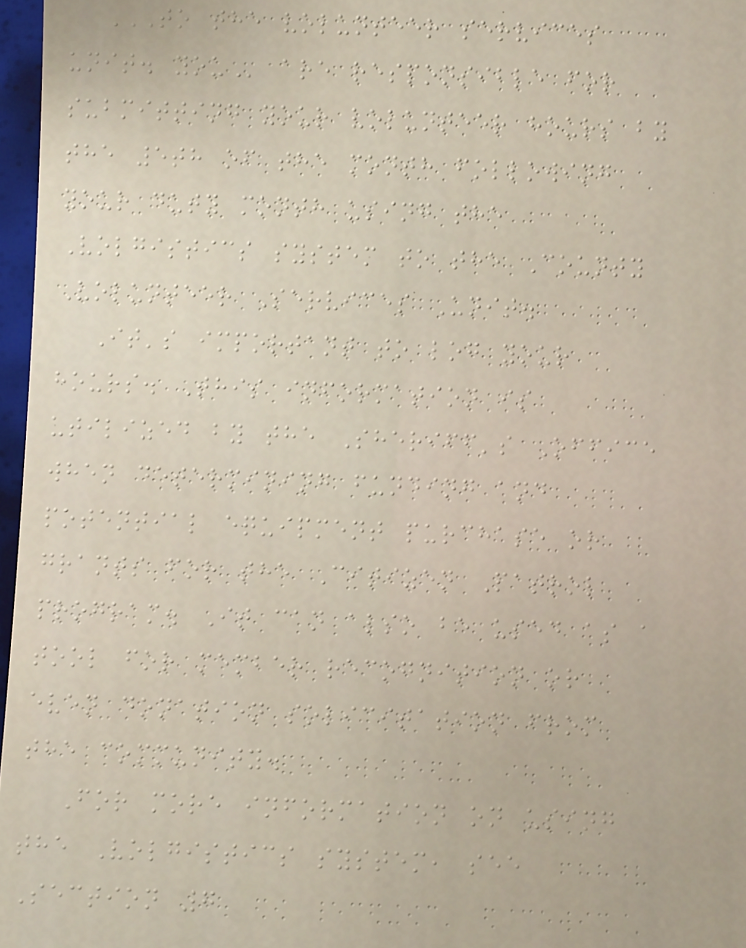TO THE VOLUNTEER SERVICES
UNIT. YOU are responsible for
submitting your volunteer hours by
the 5th of the month following
your duty month using the
Volgistics system to the County
Volunteer Services Unit.
It's important to log your
hours. This information is
utilized by the Sheriff's Office
when determining funding and
potential equipment purchase or
grants for the Citizen Patrol
program. It can also be used as a
tool for member recognition or
even donation solicitation from
the community.
For more information on using
the Volgistics system, see
Section 7
